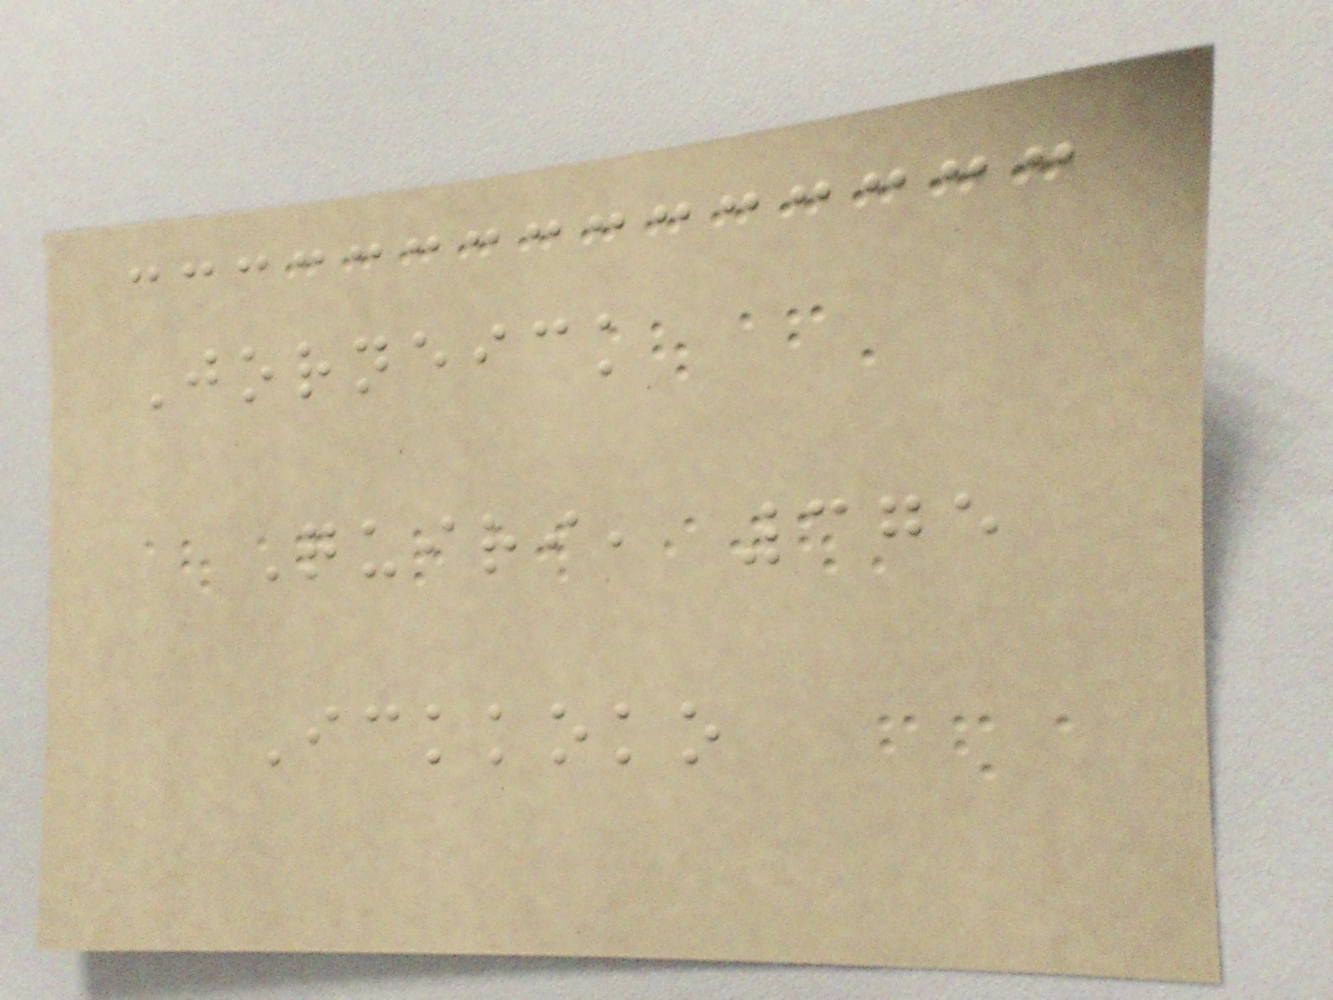Jorneick
Quiri, 375
Ickkoko
